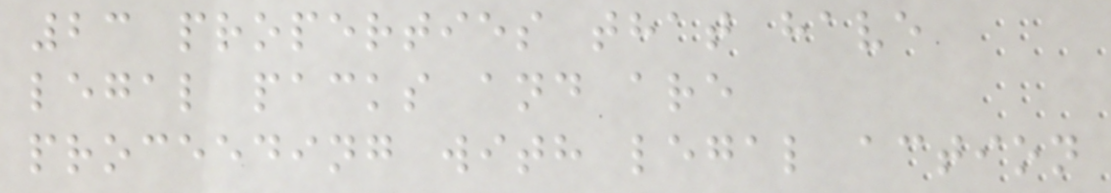23 properties that have
legal packs and are
proceeding with legal action
